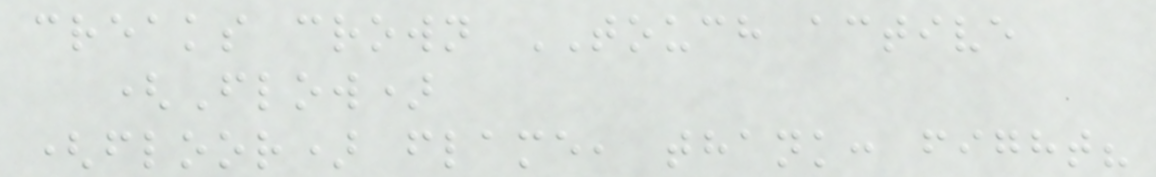creaks crown TOUCH active
(Flow)
(floor) flame, thank: fight?
